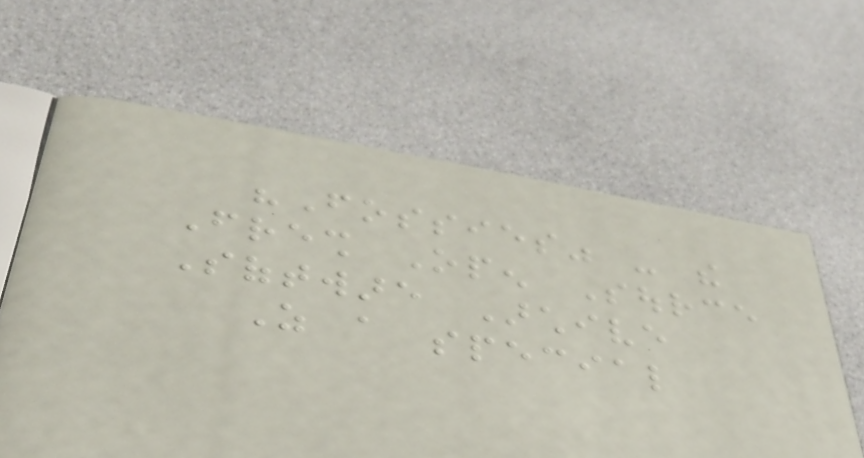"Fossies" - the
Fresh Open Source
Software Archive
As a special
